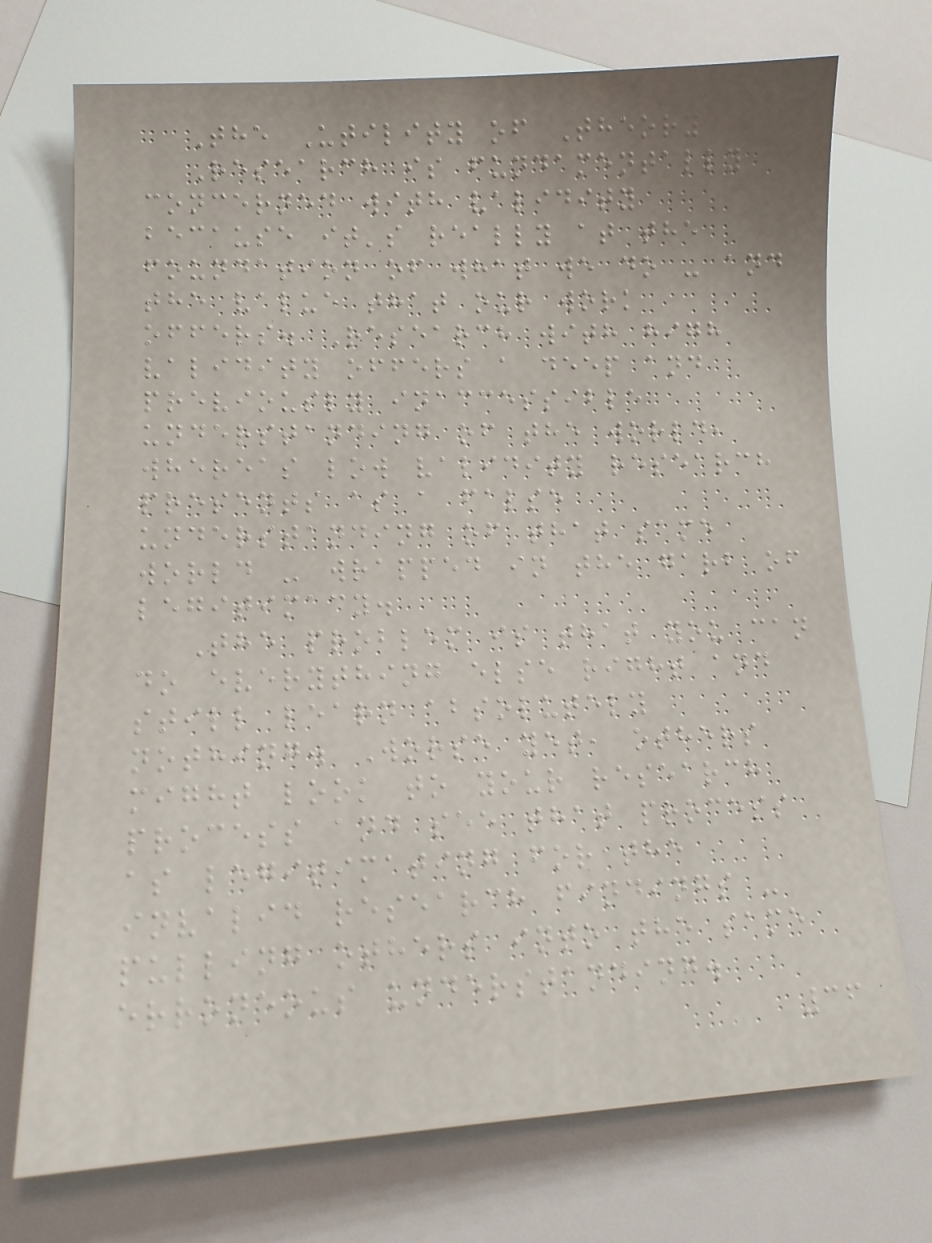The Utility of Theory
Research is fundamentally
concerned with validity
because it's really at the
foundation of what we do - and
the value that our work
offers. Research with high
validity offers a deep and
previously inaccessible
understanding of the world,
whereas low validity research
presents as a false
understanding of that same
world - wrapped in the garb of
legitimacy.
The problem is that you can
do everything else right and
still learn absolutely
nothing. Worse yet, others
might look to your research
process and see that process
as legitimating for the
invalid research findings -
pulling others into the same
erroneous understanding.
36
